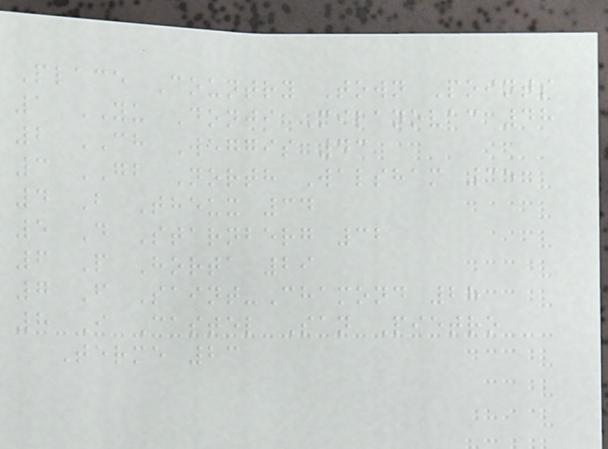Place Country Town Points
1 YU Donji Milanovac 48
2 CH Weggis 43
3 GB North Walsham 35
4 B Theux 34
5 D Starnberg 32
6 P Horta 29
7 F Saint-Chamond 28
8 I Castel San Pietro
Terme 23
